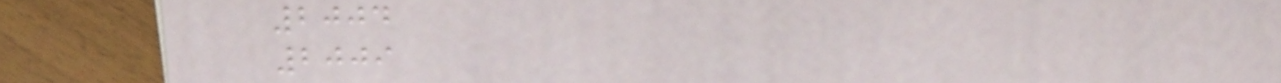2004
2009
